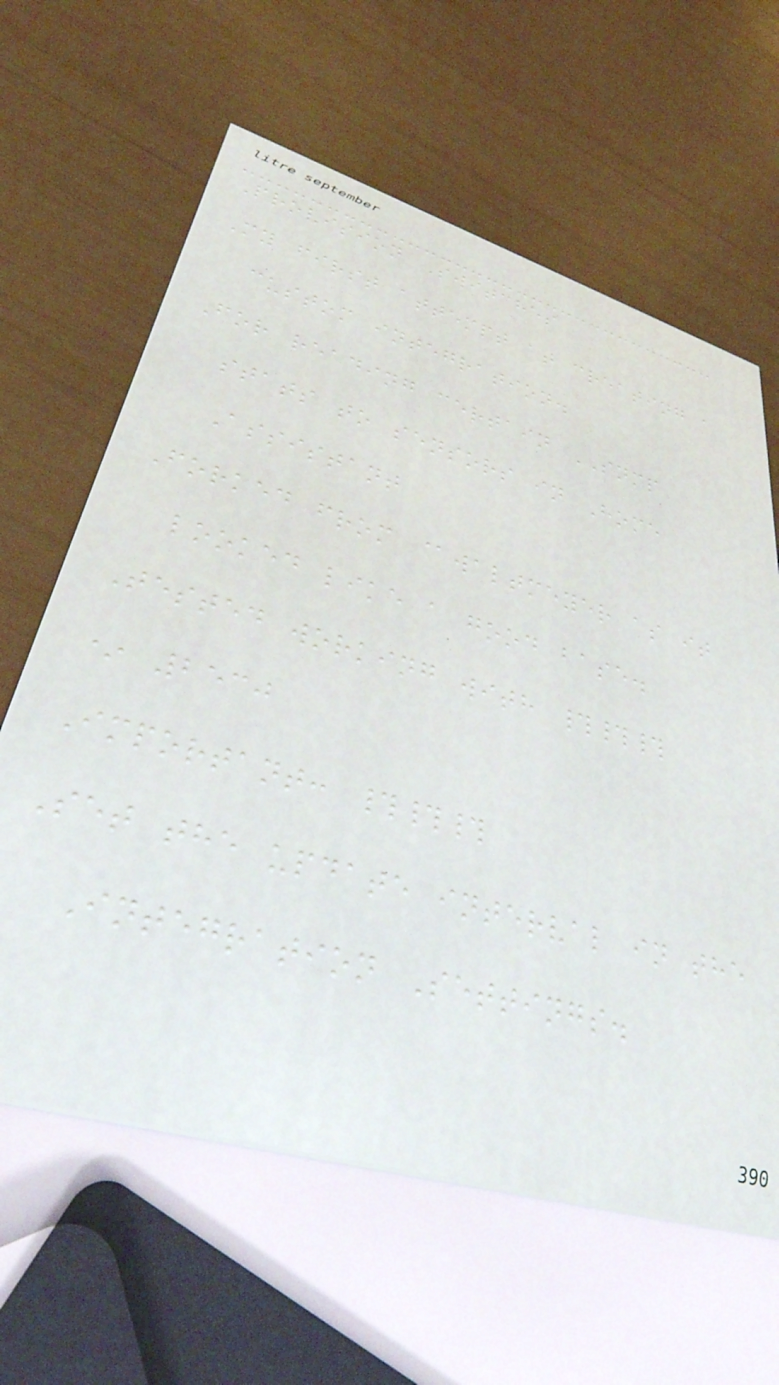Provision Switches
My first attempt at creating a
custom integration.
For reading certain SNMP
stats to sensors in Home
Assistant
Forked from @waltmeyer as it
looked like a good base.
Tested working with ###
* 2530
Important: ###
Set the update interval in the
Integration Settings.
